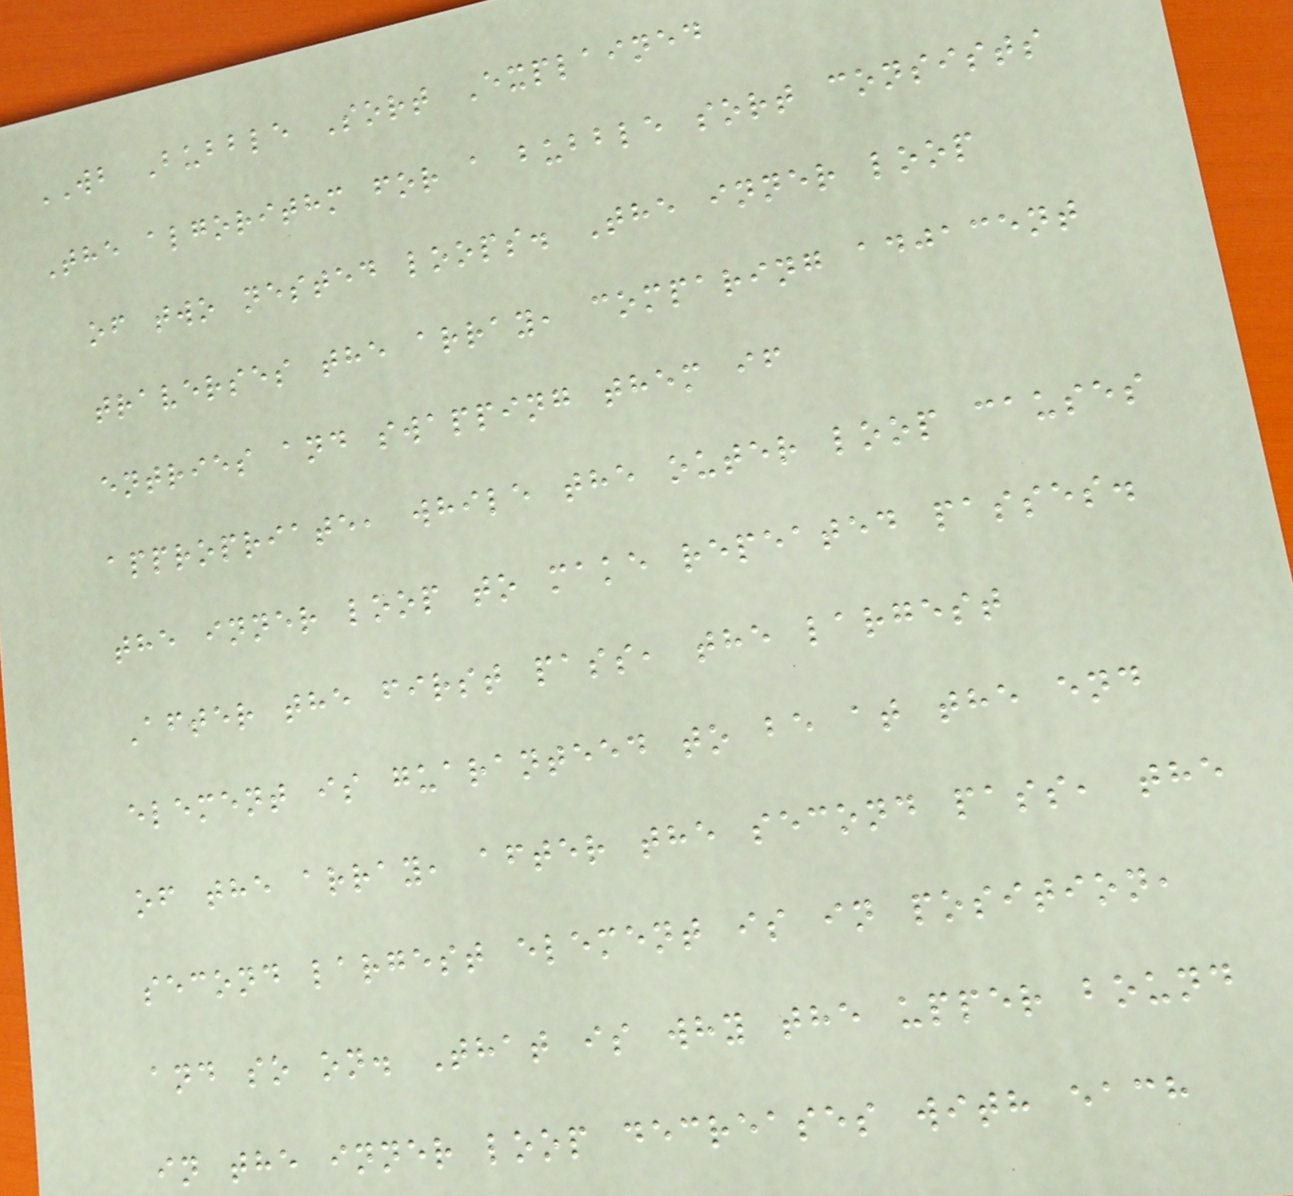WB Bubble Sort Explained
The algorithm for a bubble sort consists
of two nested loops. The inner loop
traverses the array, comparing adjacent
entries and swapping them if
appropriate, while the outer loop causes
the inner loop to make repeated passes.
After the first pass, the largest
element is guaranteed to be at the end
of the array, after the second pass, the
second largest element is in position,
and so on. That is why the upper bound
in the inner loop decreases with each
